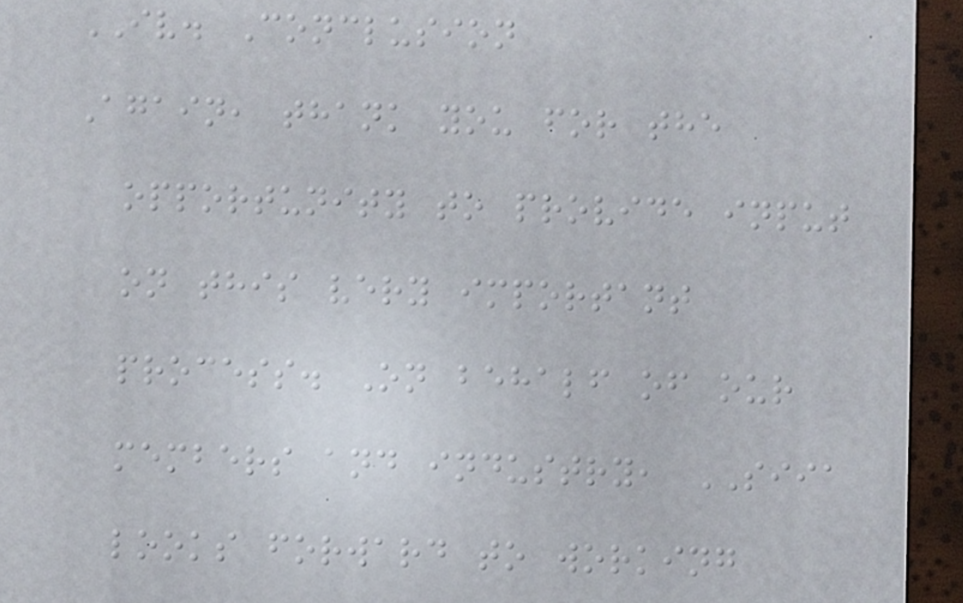IV. Conclusion
Again, thank you for the
opportunity to provide input
on this very important
process. On behalf of our
members and industry, SIIA
looks forward to working
